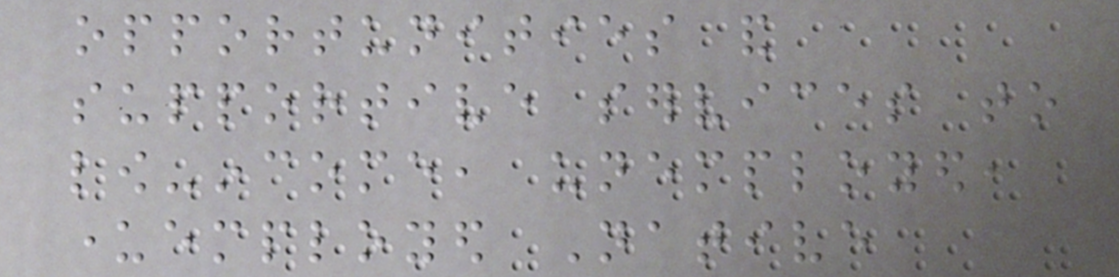opportunities and
supportive services to
low-income, unemployed,
underemployed Native
